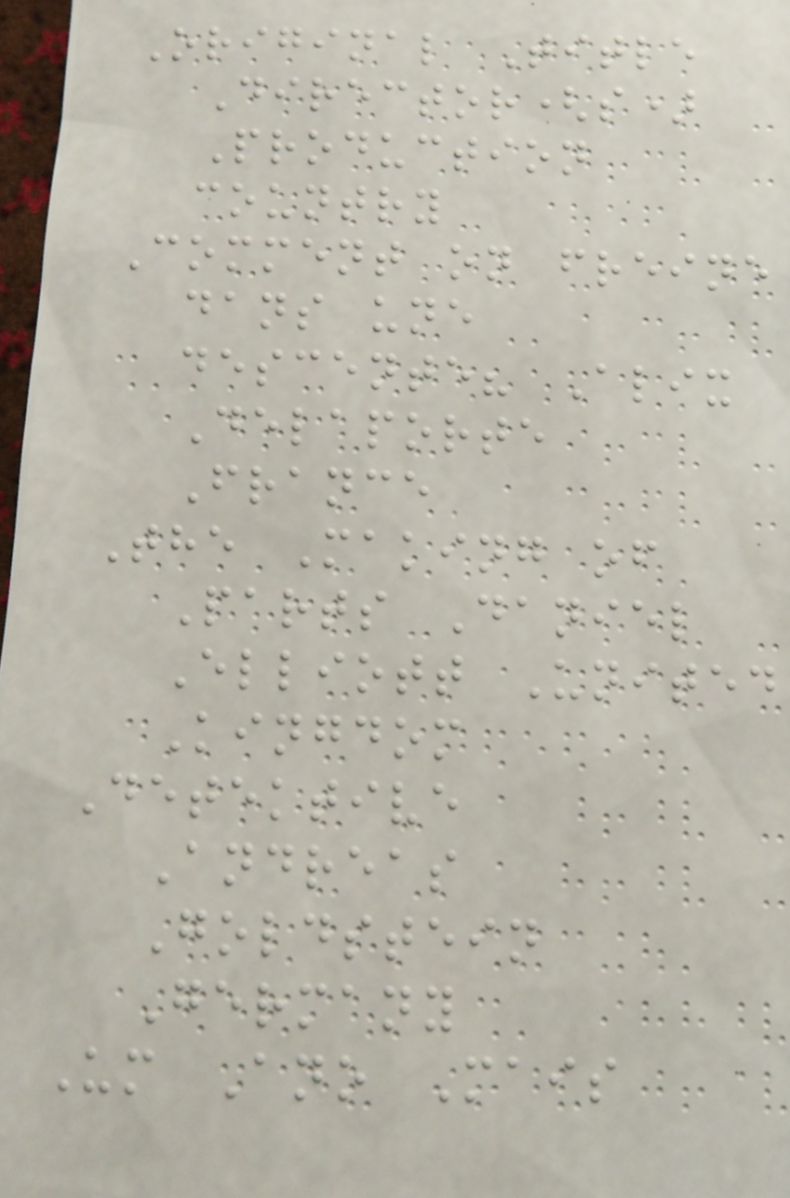Original Title
Director(s)
Production
country
Comment on freine
dans une
descente? Alix
Delaporte
France
The Making of
Parts Daniel
Elliott United
Kingdom
Detektive
Andreas
Goldstein
Germany
Um Ano Mais
